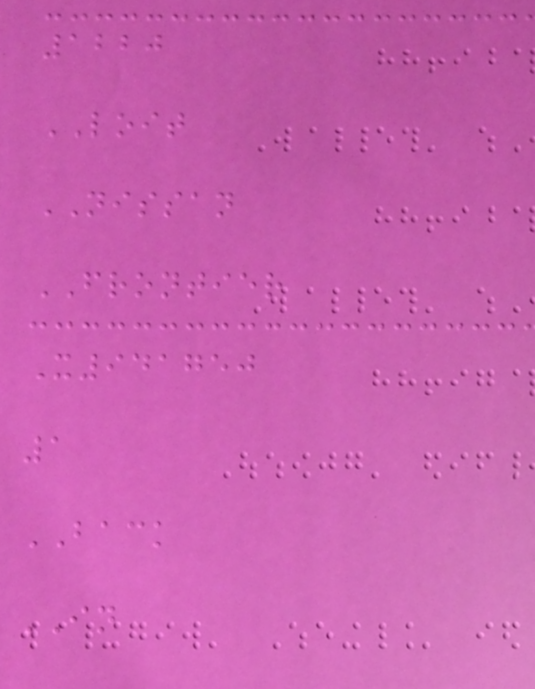1220
LOIT
NISSAN
FRONTIER
X941750
1
BACK
IN
